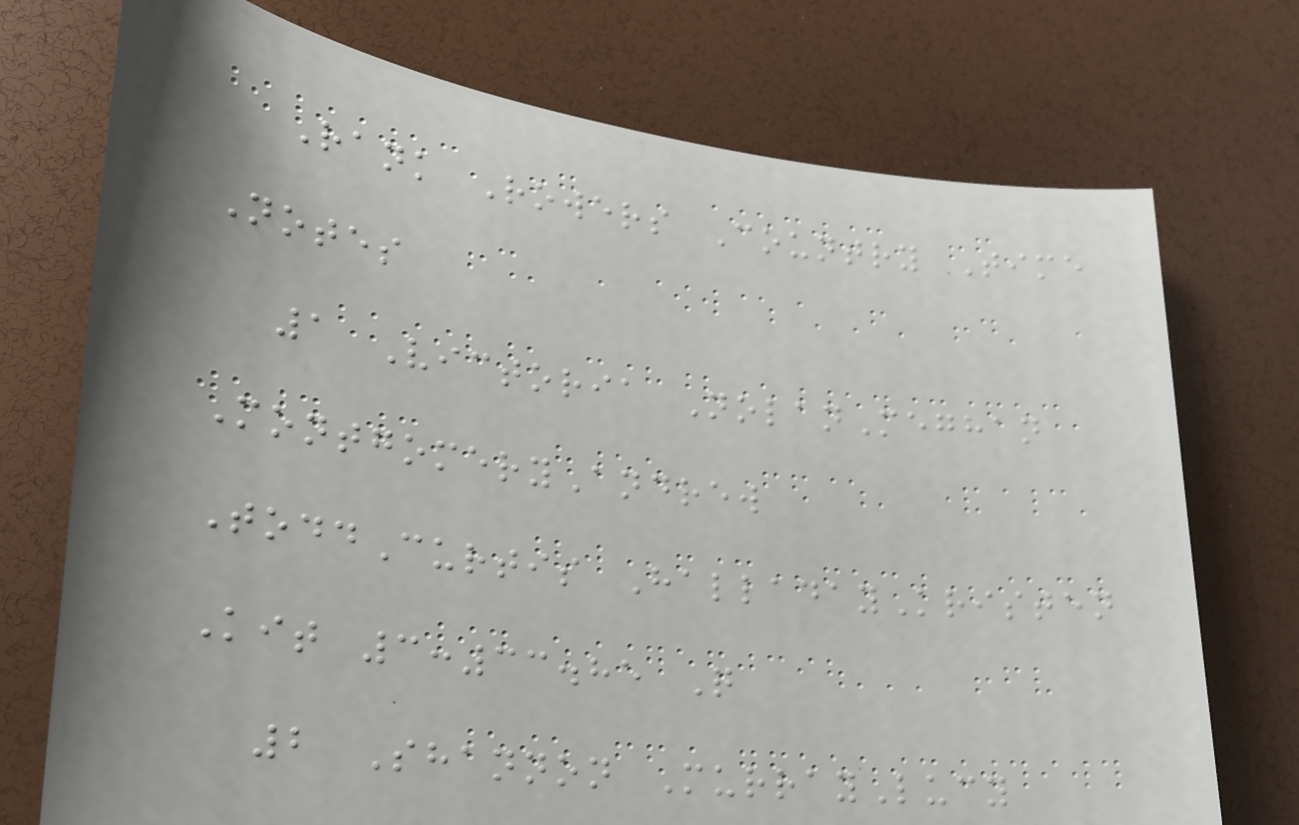Rank Rowers Country Time
Notes
1 Victoria NolanMeghan
MontgomeryAndrew
ToddCurtis HalladayKristen
Kit 3:33.85 Q
2 Shannon MurrayLucy
